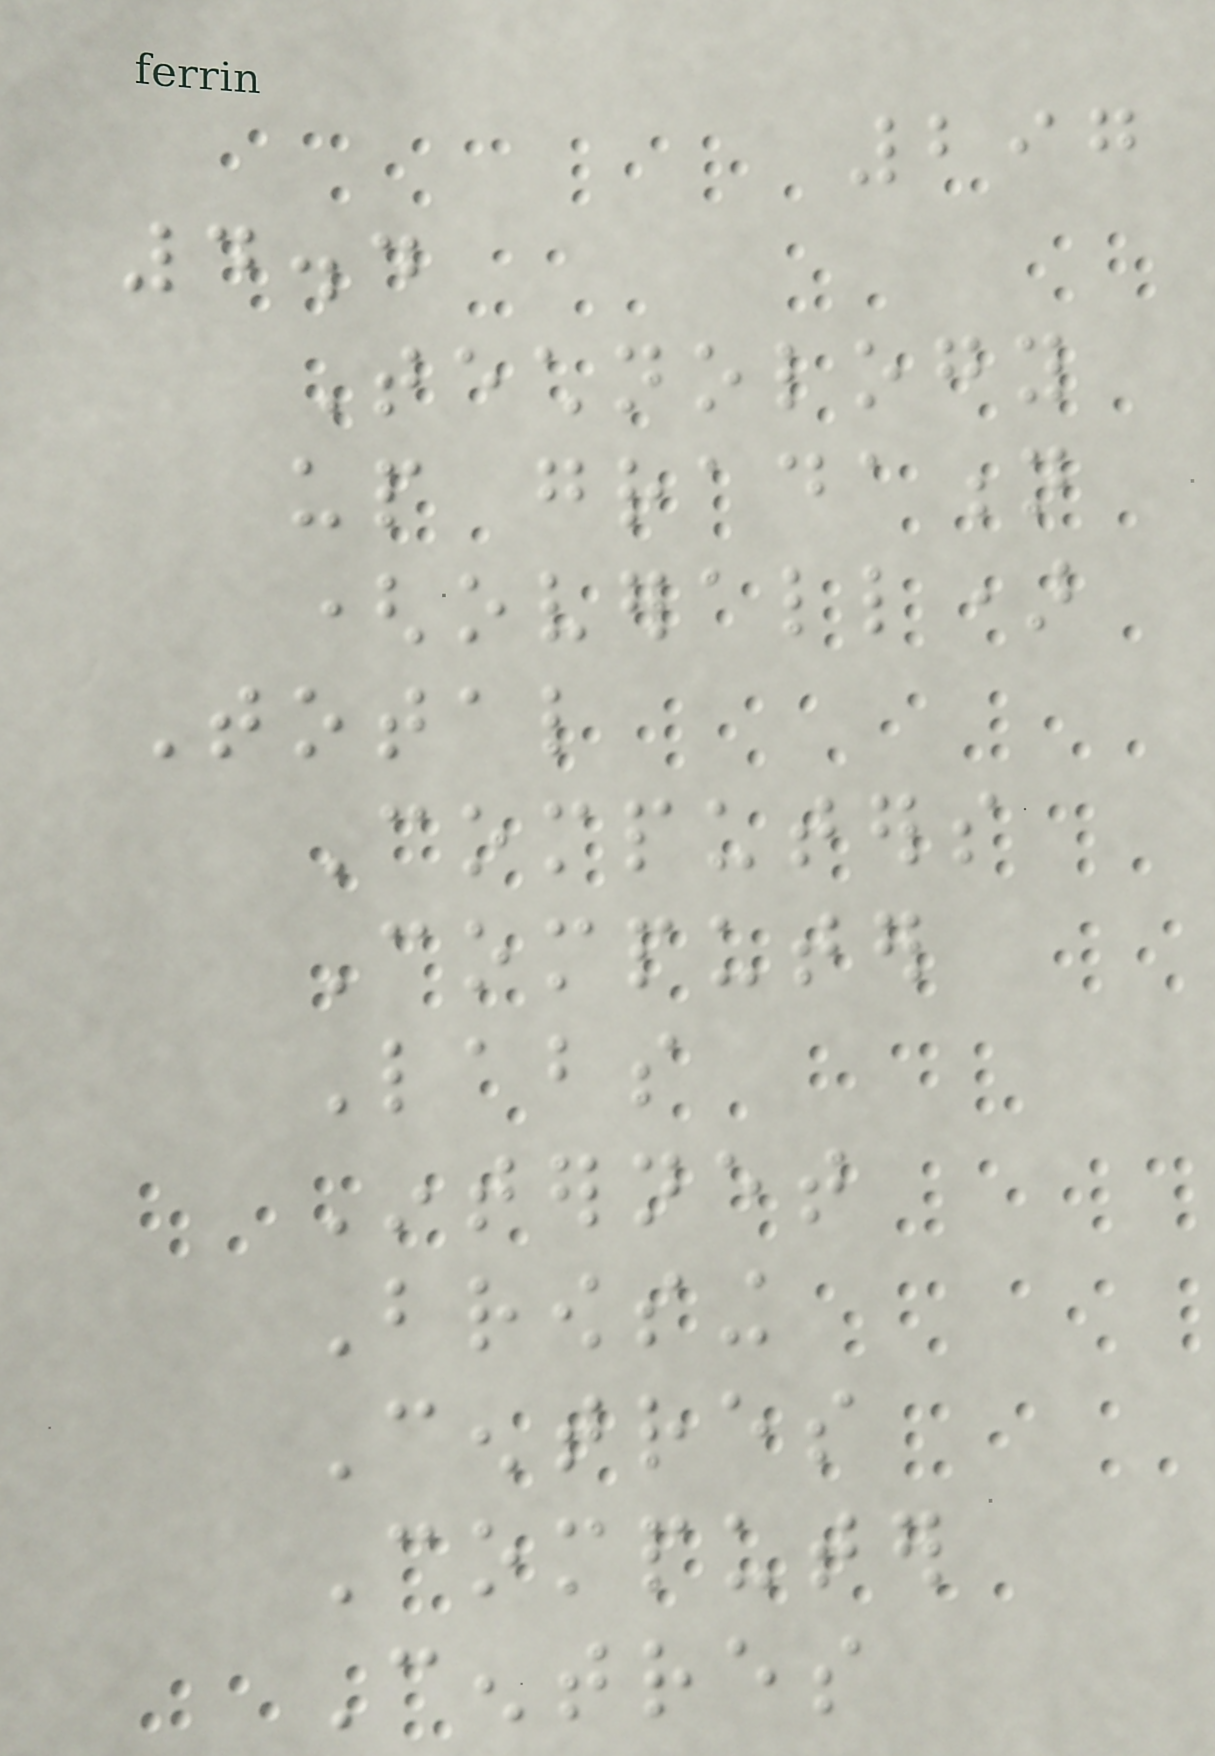297
4.4
Technology
up gradation
(overall)
Total
Computers
Computer
Labs
Internet
Browsing
Centres
Computer
Centres
